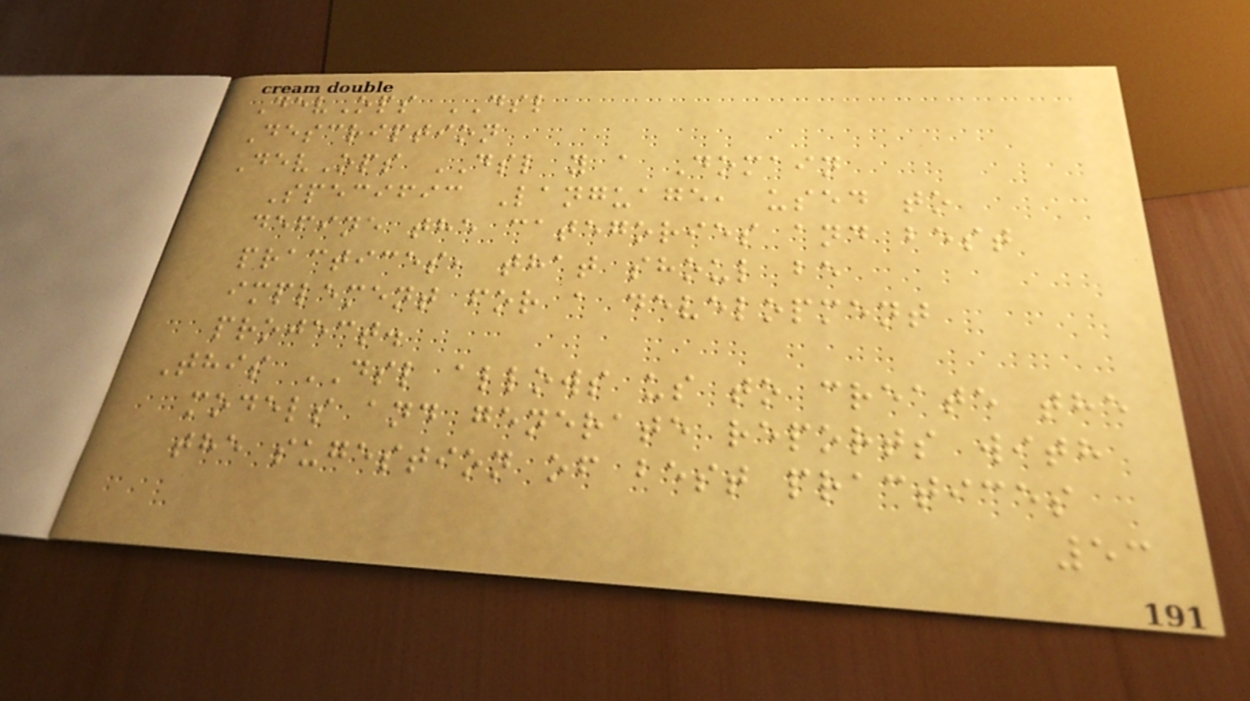DevOps DSL
Description
DevOps DSL y a Domain
Specific Language, used to
define the categories and best
practices, that shoul be
implement for a development
project.
This DSL allows us to create the
models and generate reports with
the sugestion of best practices
53
